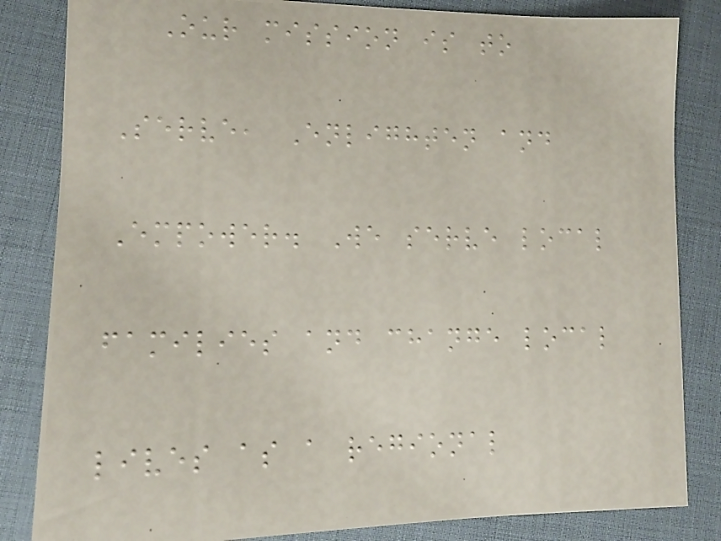Our mission is to
Serve, Enlighten and
Empower. We serve local
families and change local
lives as a regional
